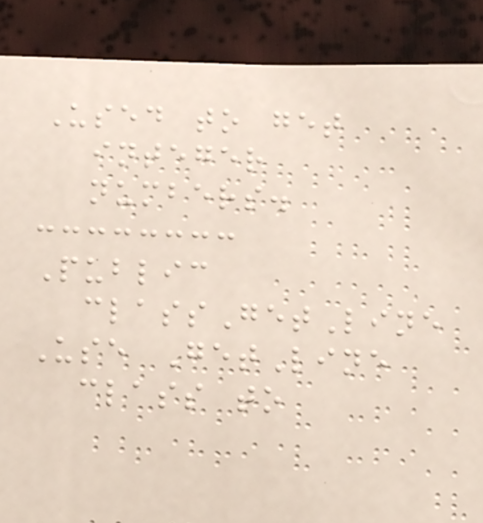Used to get
integer
numbers.
Public
classGetLine
Use GetLine
class to
